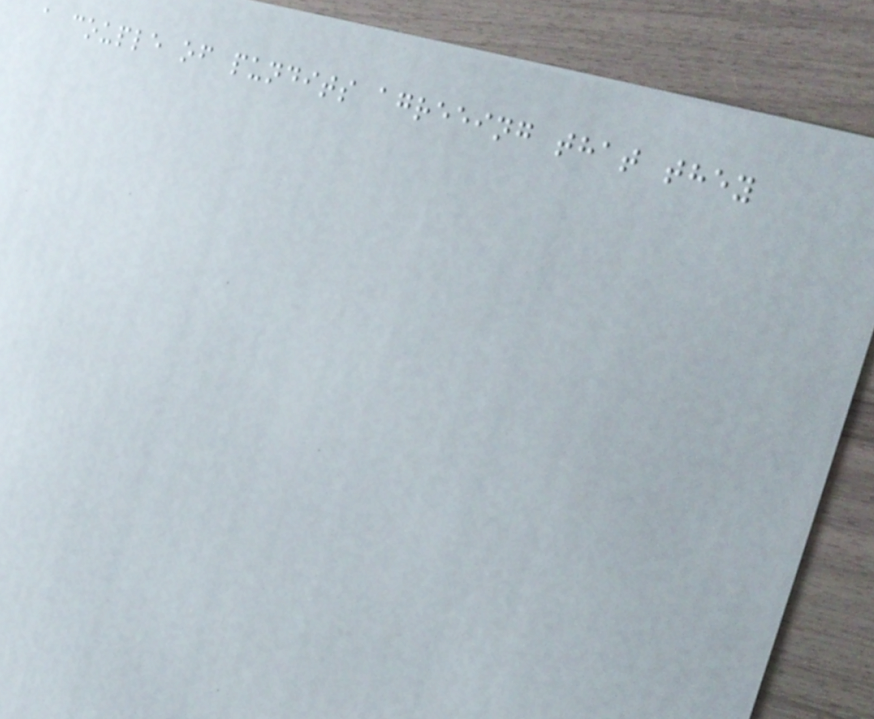a couple of pundits agreeing that they
